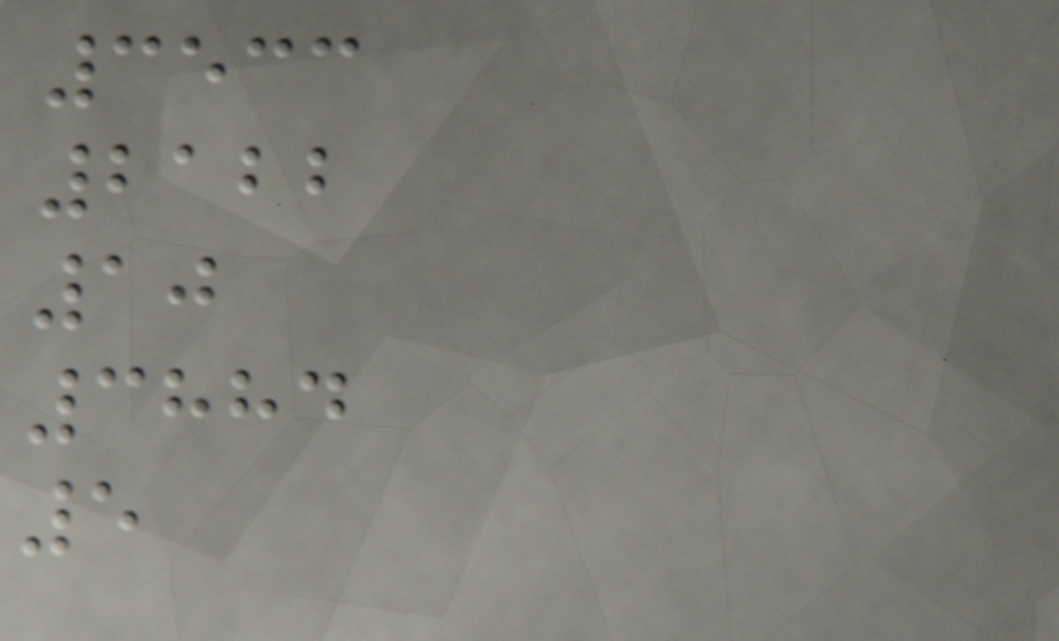3533
2122
10
3884
5
